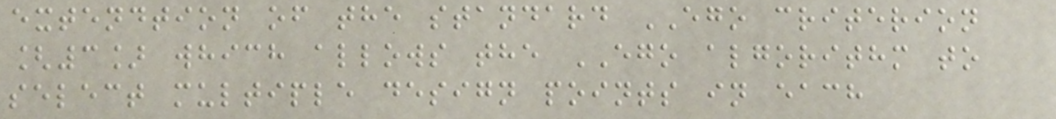extendtion of the standard EGO criterion
[3] which allows the EGO algorithm to
select multiple design points in each
